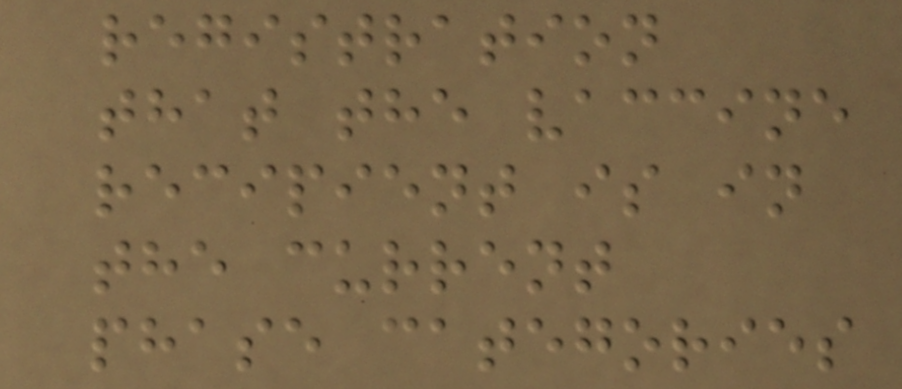registration
that the vaccine
recipient is in
the current
phase categories
